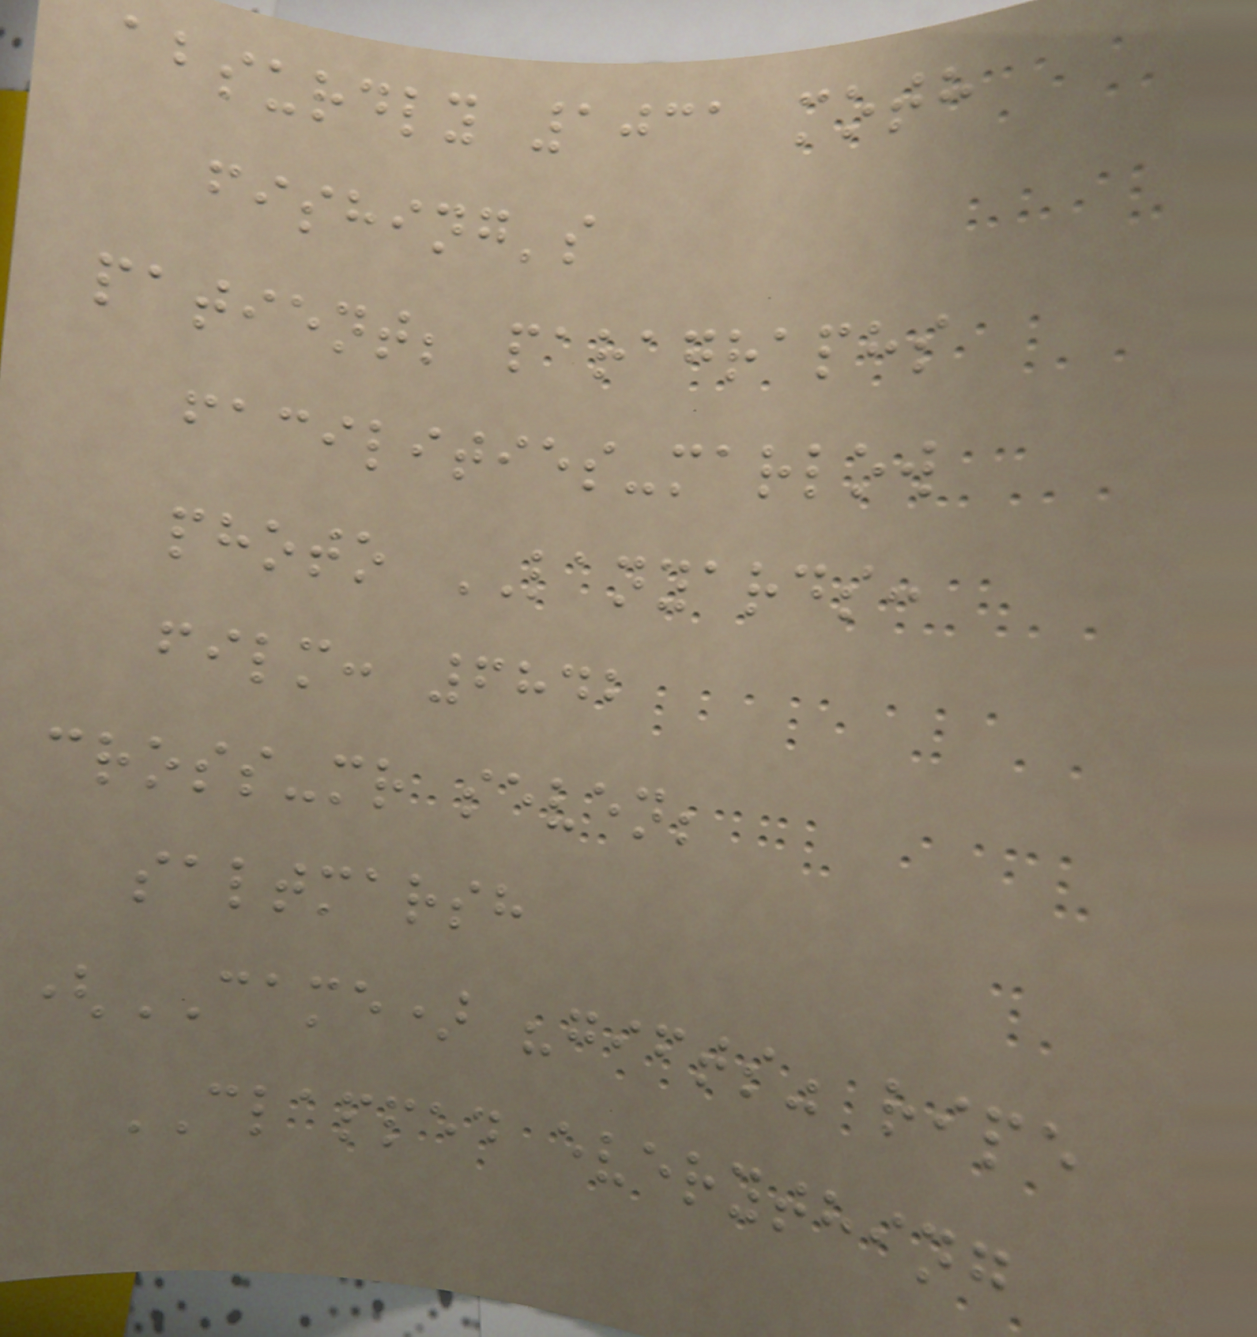absurdly 1031 moth
fishing's
patient; paragraphs
facilities-marlow
photo LANYARDS:
film: 6842
cross-mr seven;
saltmarsh
(CAME) "gifts" ripe
CLAPPED everything
